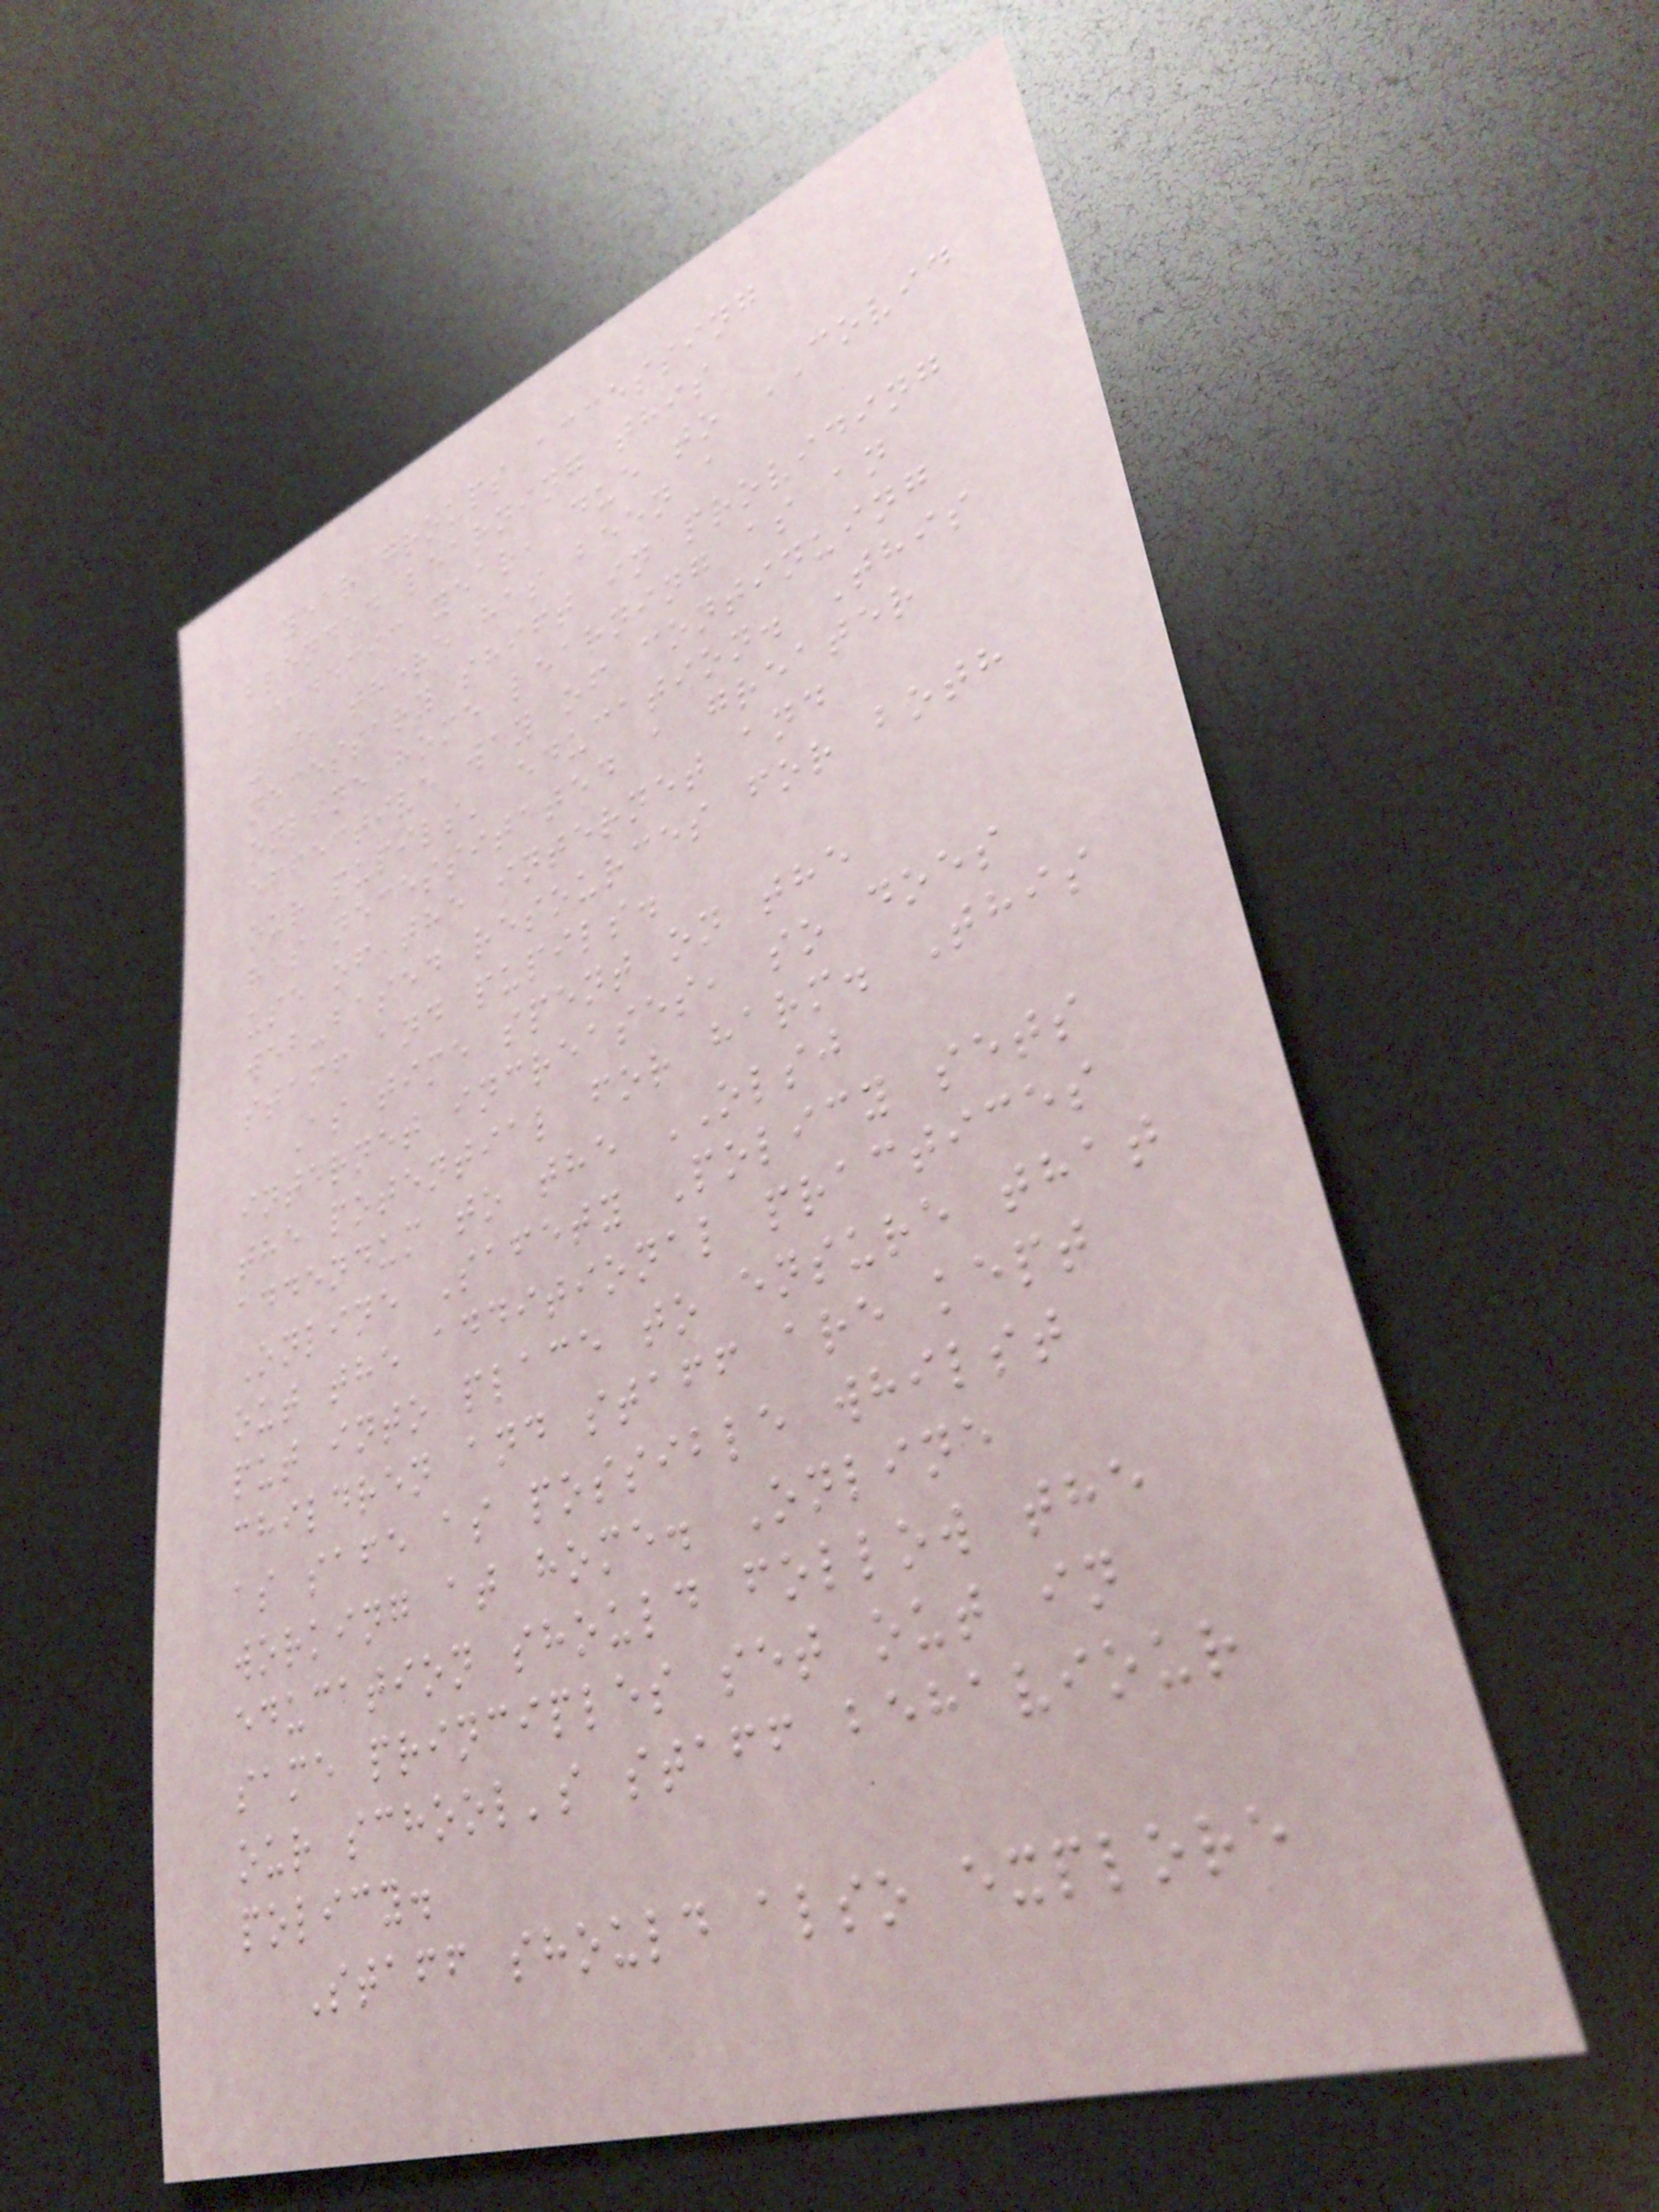year groups accessing
blended learning this
academic year, due to COVID
19, there has been a
necessary shift in providing
online home learning as an
effective way of continuing
our pupils' education. This
has necessitated a greater
use of the internet and
web-based resources for both
staff and pupils.
As time spent on the
internet increases, so does
the potential for harm. This
addendum to the OLSJ
Online Safety Policy sets
out the additional practices
put into place to ensure that
children and staff are kept
as safe as possible whilst
working at home. Online
education should follow the
same principles set out in
our school's staff behaviour
policy.
Staff should also explore
